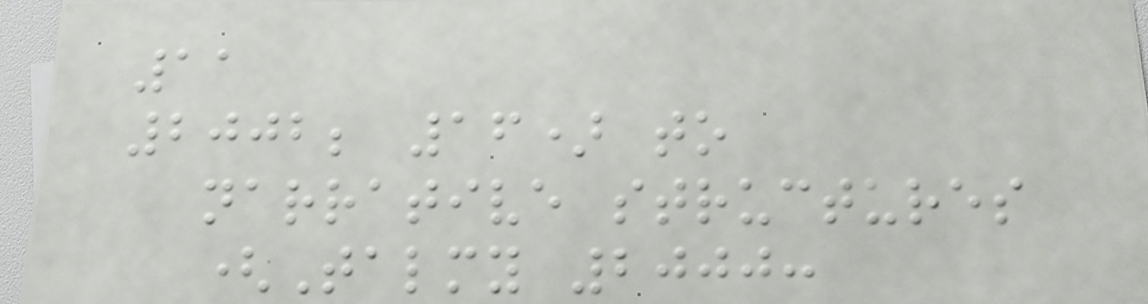11
2002; 16) to
narrative structures
(Talmy 2000:
